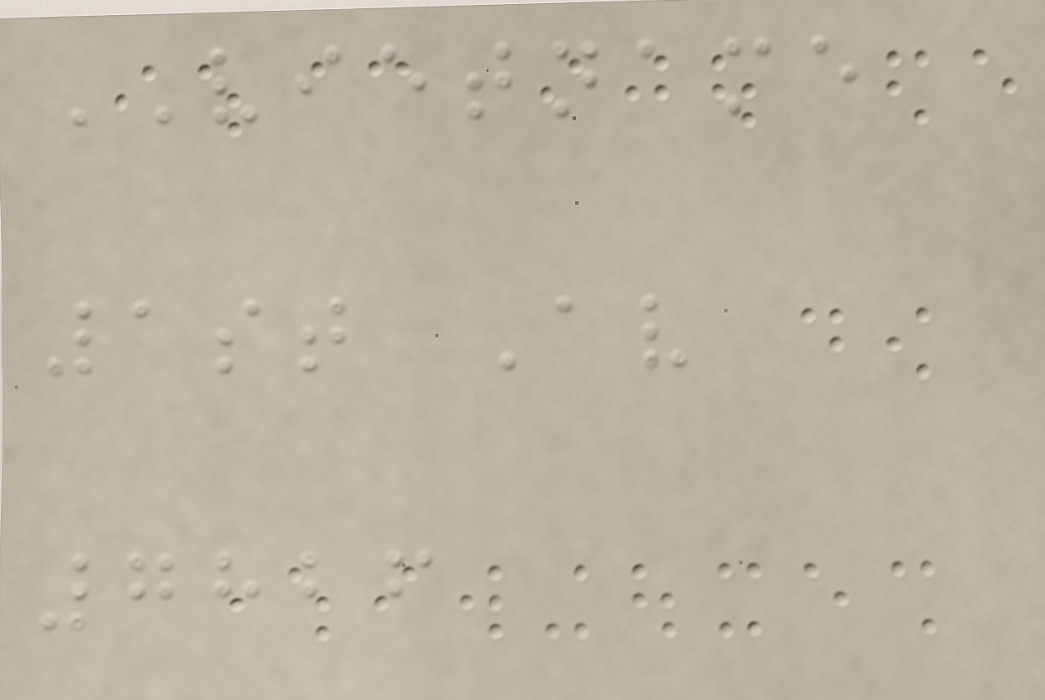VIETNAME
1st Av
7826
